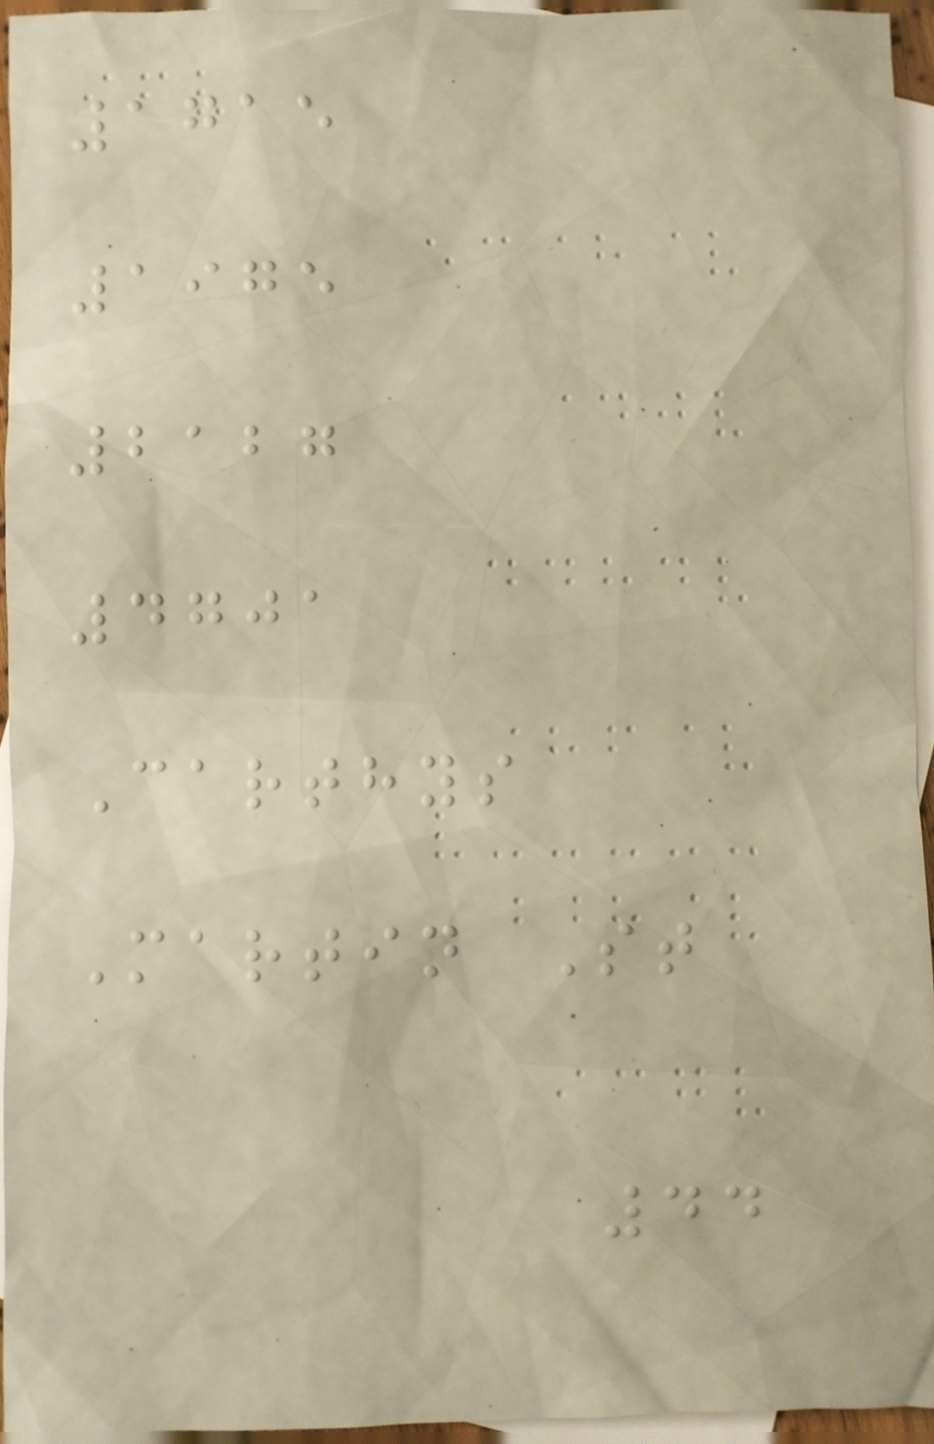1715
1975
2127
4701
Carthys
Martin St
44
